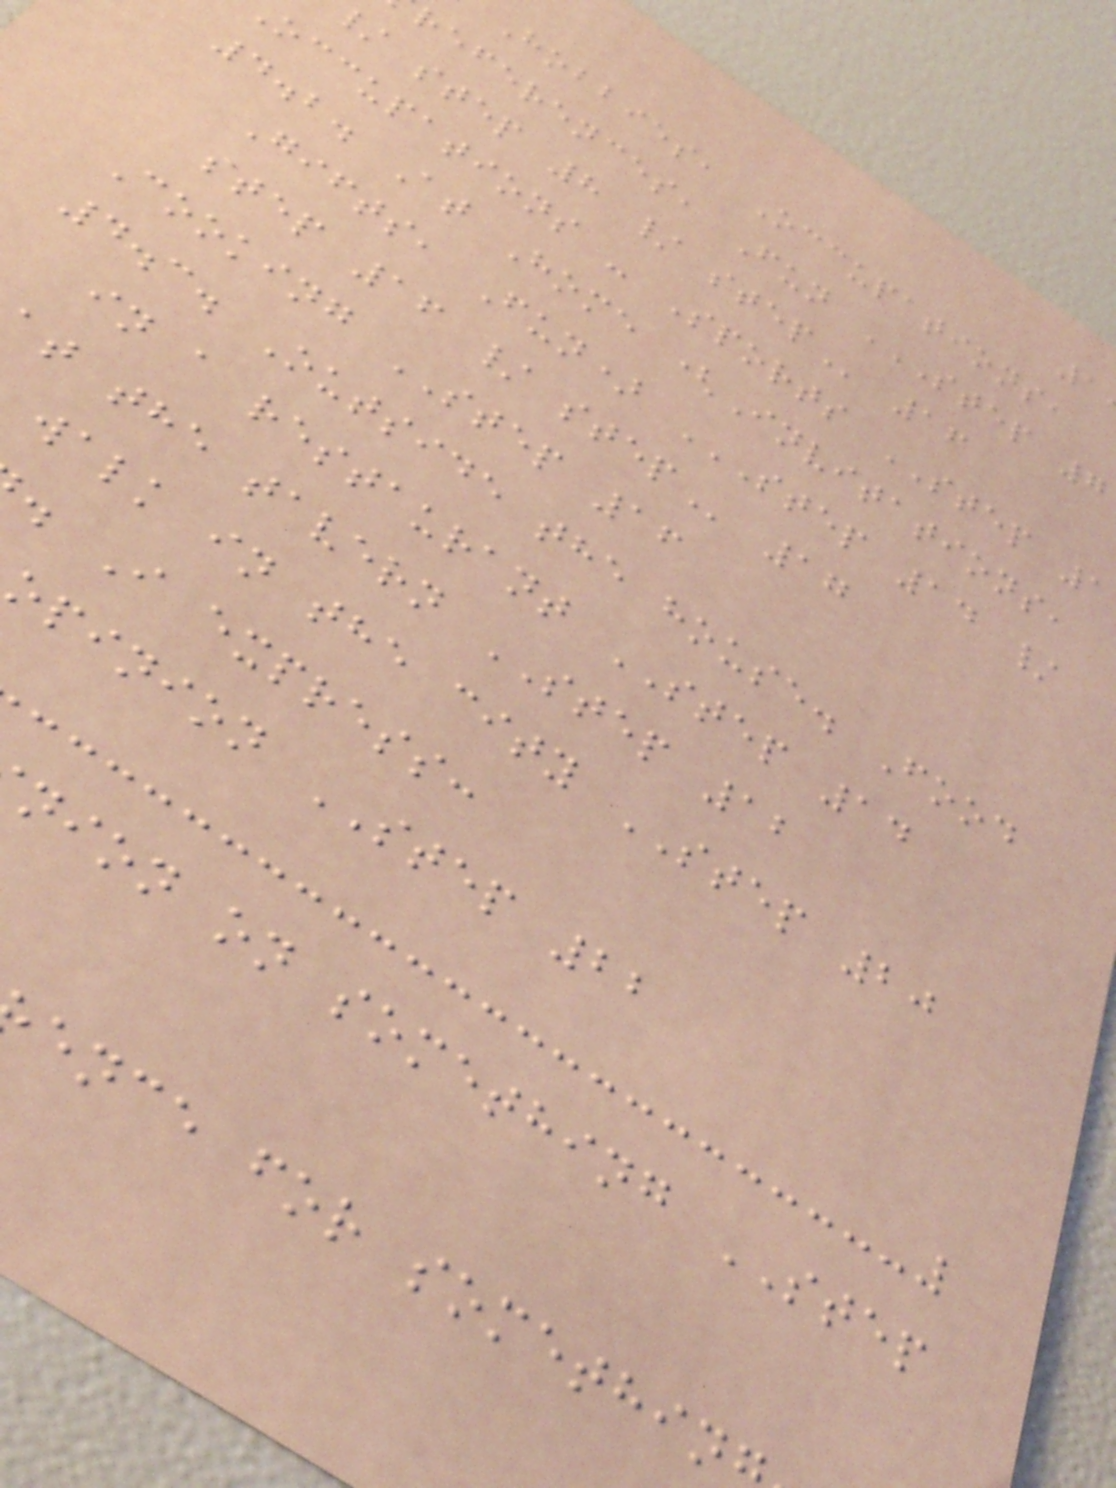Hobbies, Occupations,
/ step 8 /
occupations - Sports STEP 1
4.2. At Home (Invitations,
Gifts, Fun) STEP 14 /
step 16 /
Cooking STEP 16
4.3. Outside the house. Food
in a restaurant STEP 14
at the tavern STEP 12
walk in the city STEP 20
. I express:
opinion STEP 22
nion on something STEP
ence for somethin
